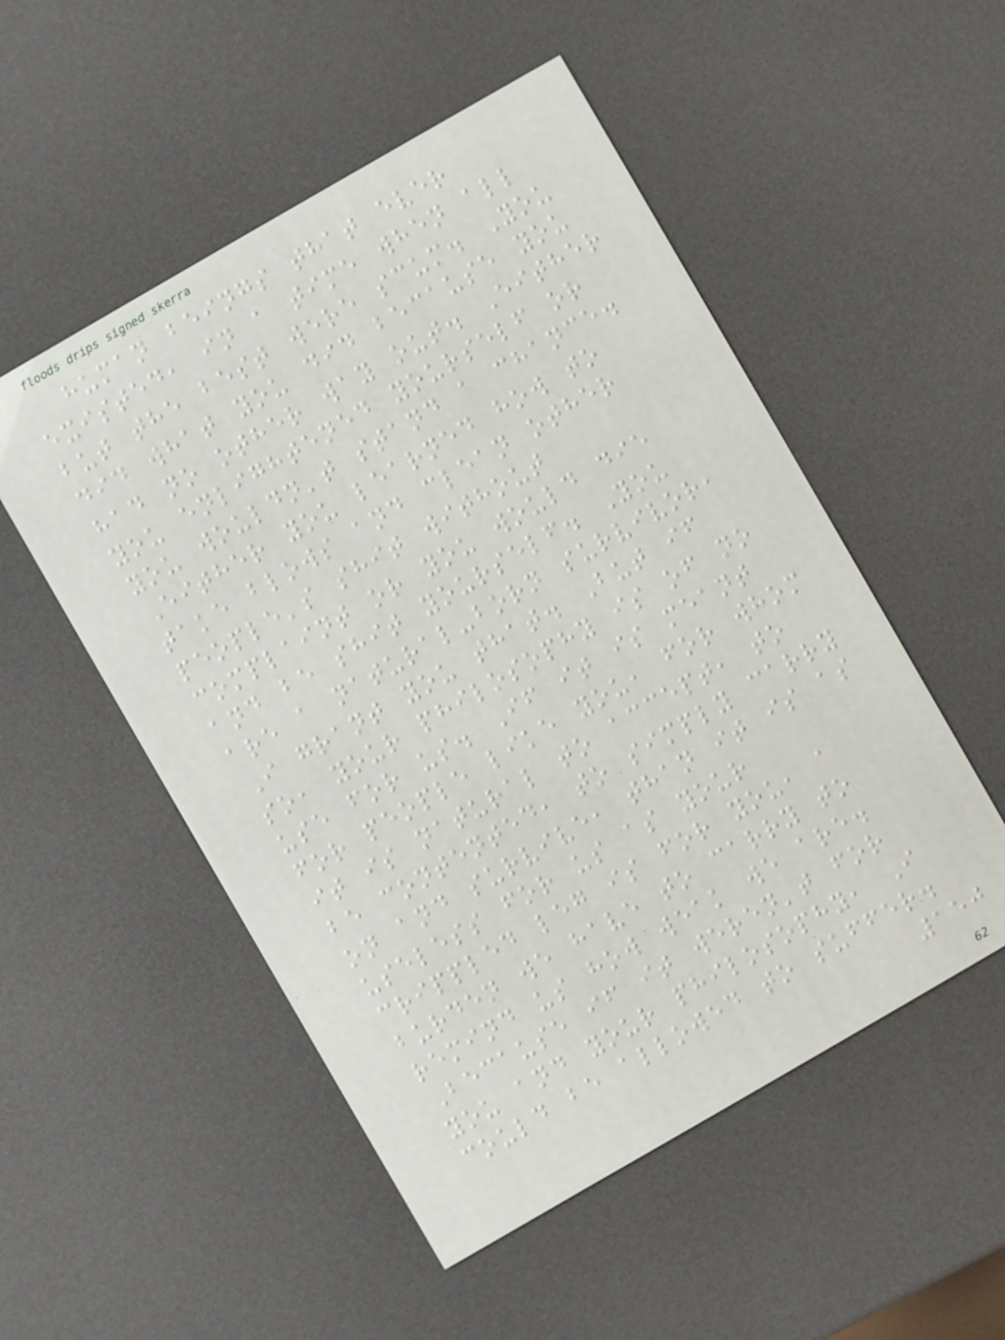human beings that ever
existed, in a time when all
but the best were scum. You
did what you did because you
had no other way out. Either
you enlightened yourself or
you wouldn't stand a chance.
Either you learned how to
take blows and clean other
people's shit without
complaint or you would die
and be shit yourself. You
are a natural-born survivor,
I grant you that. But if
so, your philosophy is of no
use for us. If it is meant
for people like you, for whom
it is natural to accept, to
be contented, to simply carry
on and survive, than it is as
useless for us as your
crippled leg is for you, a
burden we have to carry to
remind us how weak we are.
Because if it weren't for
you and your philosophy, I
could be allowed to suffer.
150
